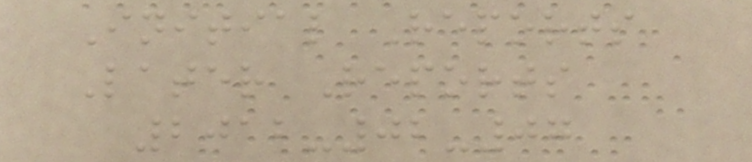Initial Reports
Later Reports
2012-02-07
